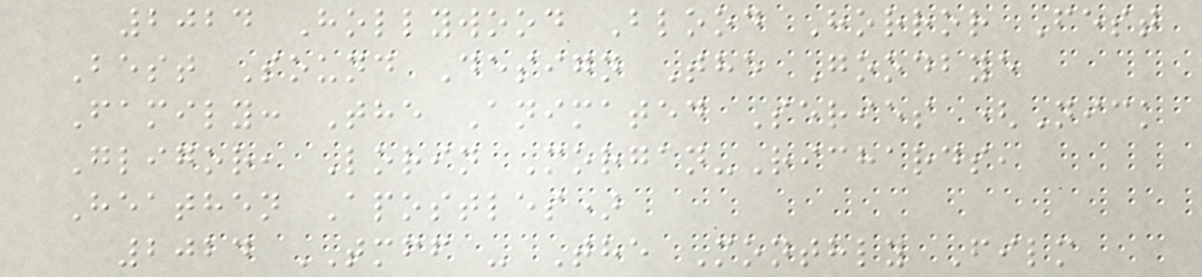2024 Hollywood Blood Horror Fest
Best Sound Design The Goodbye
Family: The Animated Series (Nick
Gligor, Lorin Morgan-Richards,
Heathen Apostles)
2024 TMFF - The Monthly Film
